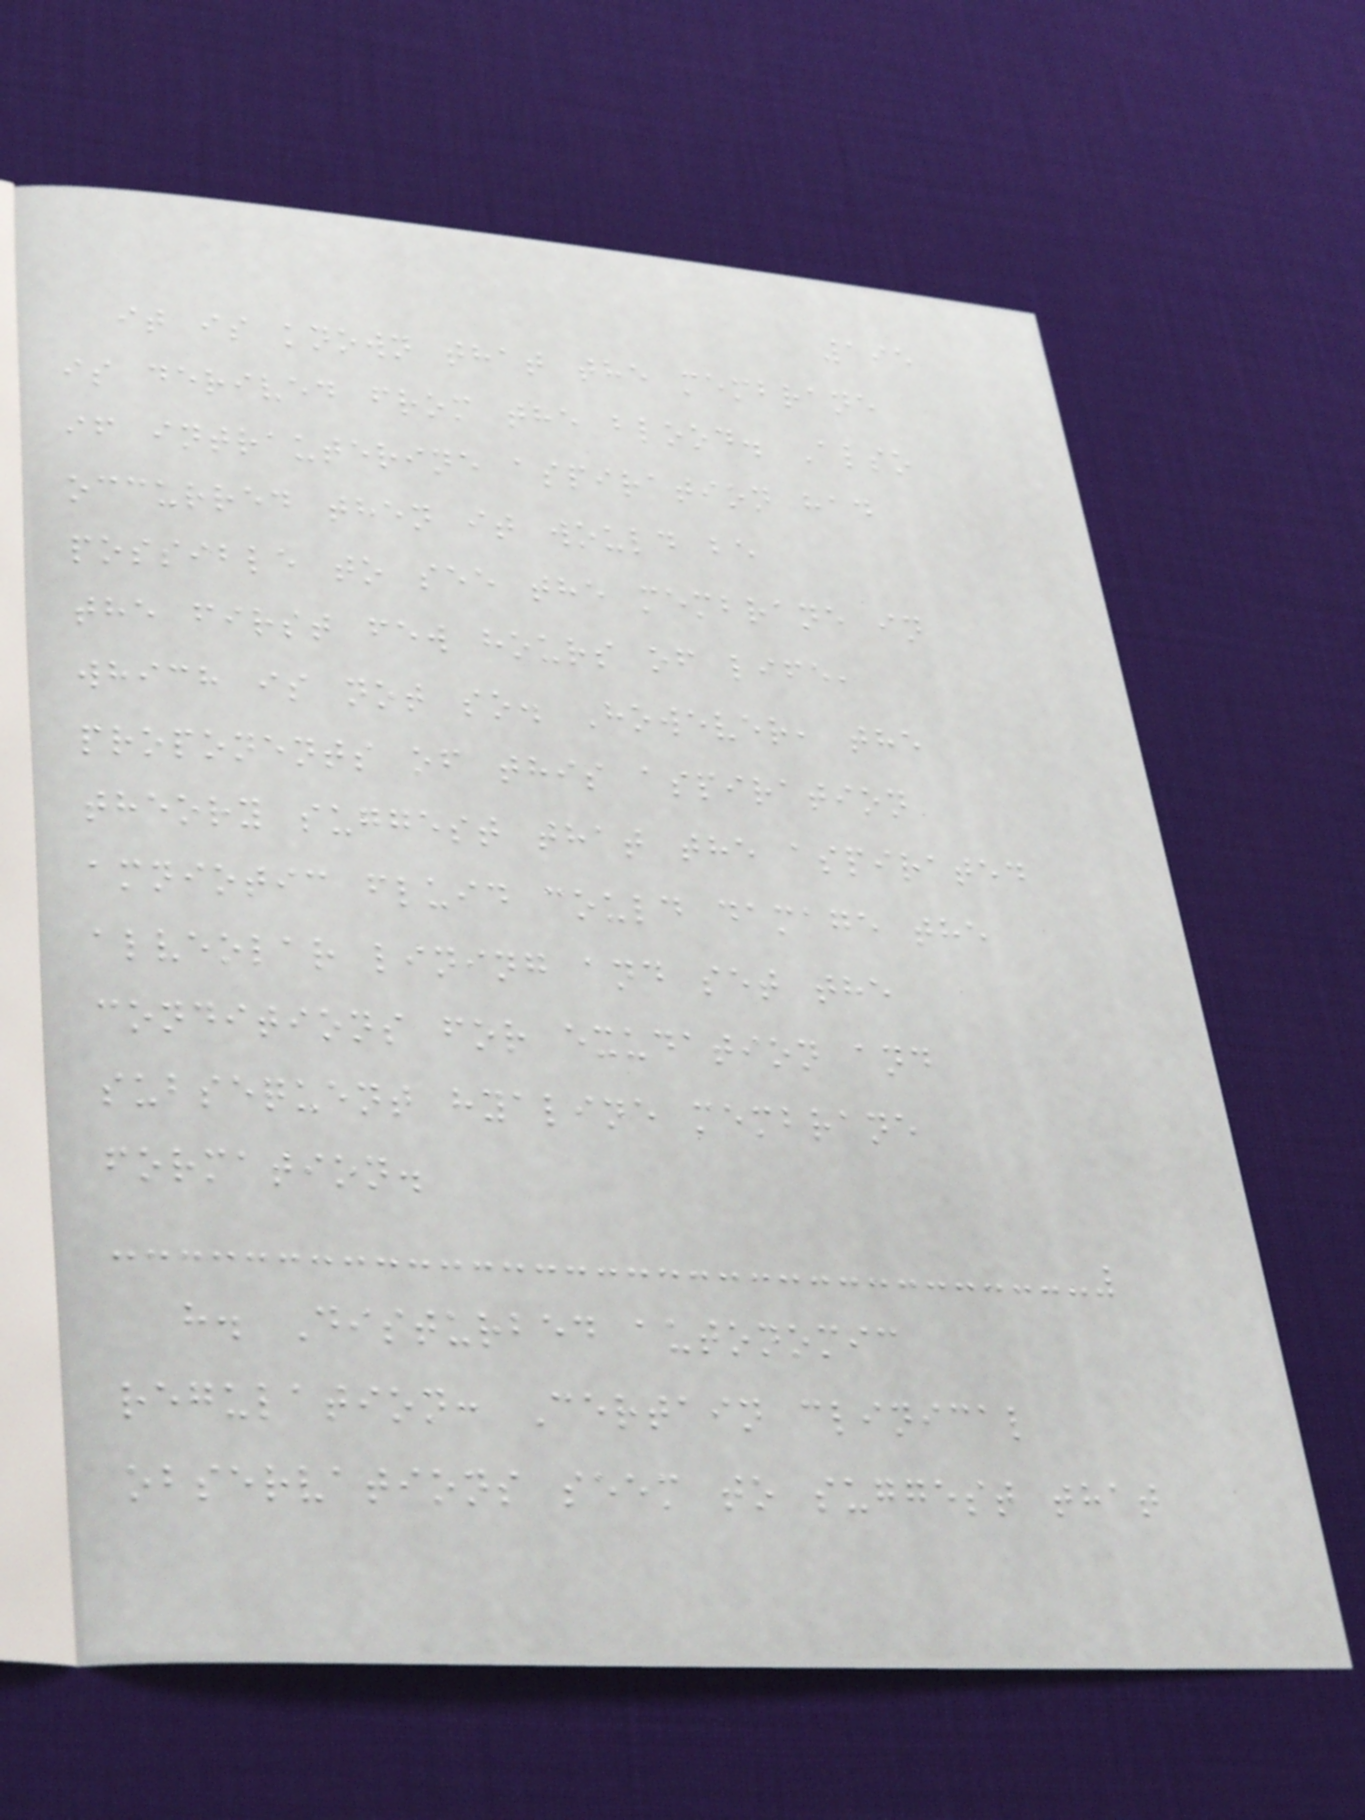195
it is known that the membrane
is derived from the blood. Also
if intrauterine aspiration had
occurred then it would be
possible to see the membrane in
the first few hours of life,
which is not so. However, the
proponents of this aspiration
theory suggest that the aspirated
amniotic fluid could damage the
alveolar lining and set the
conditions for exudation and
subsequent hyaline membrane
formation.
h. Disturbed autonomic
regulation: Certain clinical
observations seem to suggest that
